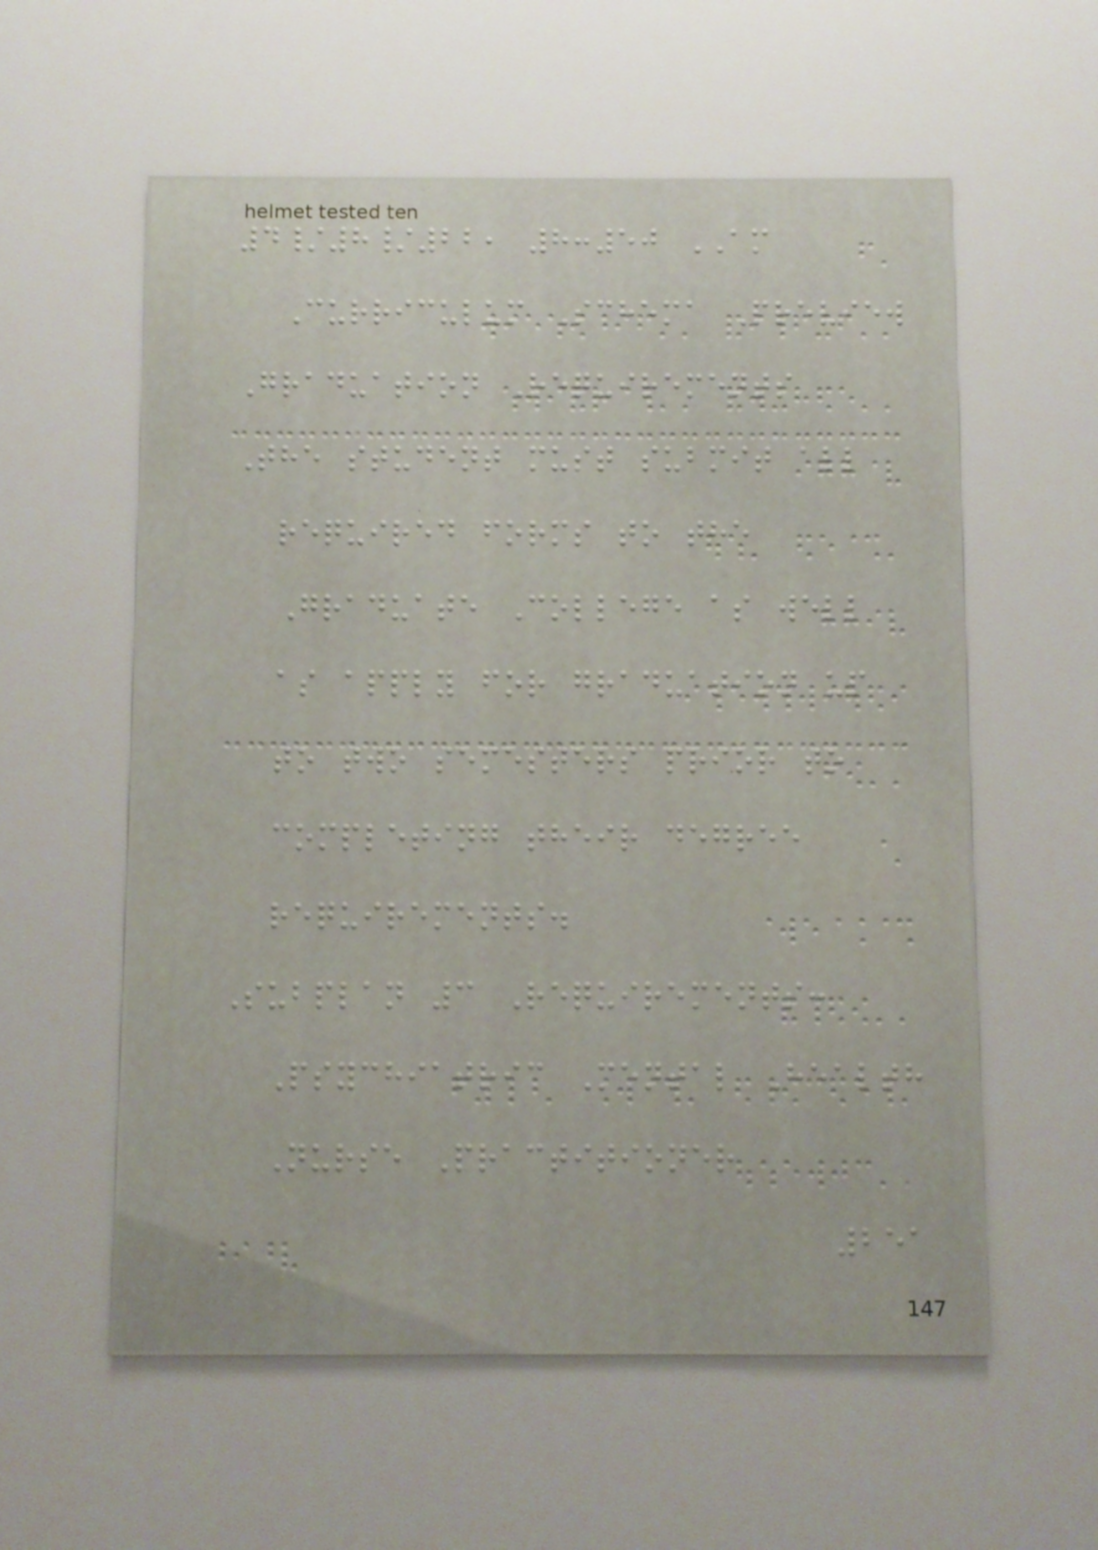4/8/22, 8:50 AM
Curriculum Schema Preview
Graduation Requirements
The student must submit all
required forms to the
Graduate College as well
as apply for graduation up
to two semesters prior to
completing their degree
requirements.
Subplan 3 Requirements:
Psychiatric Mental Health
Nurse Practitioner
251
